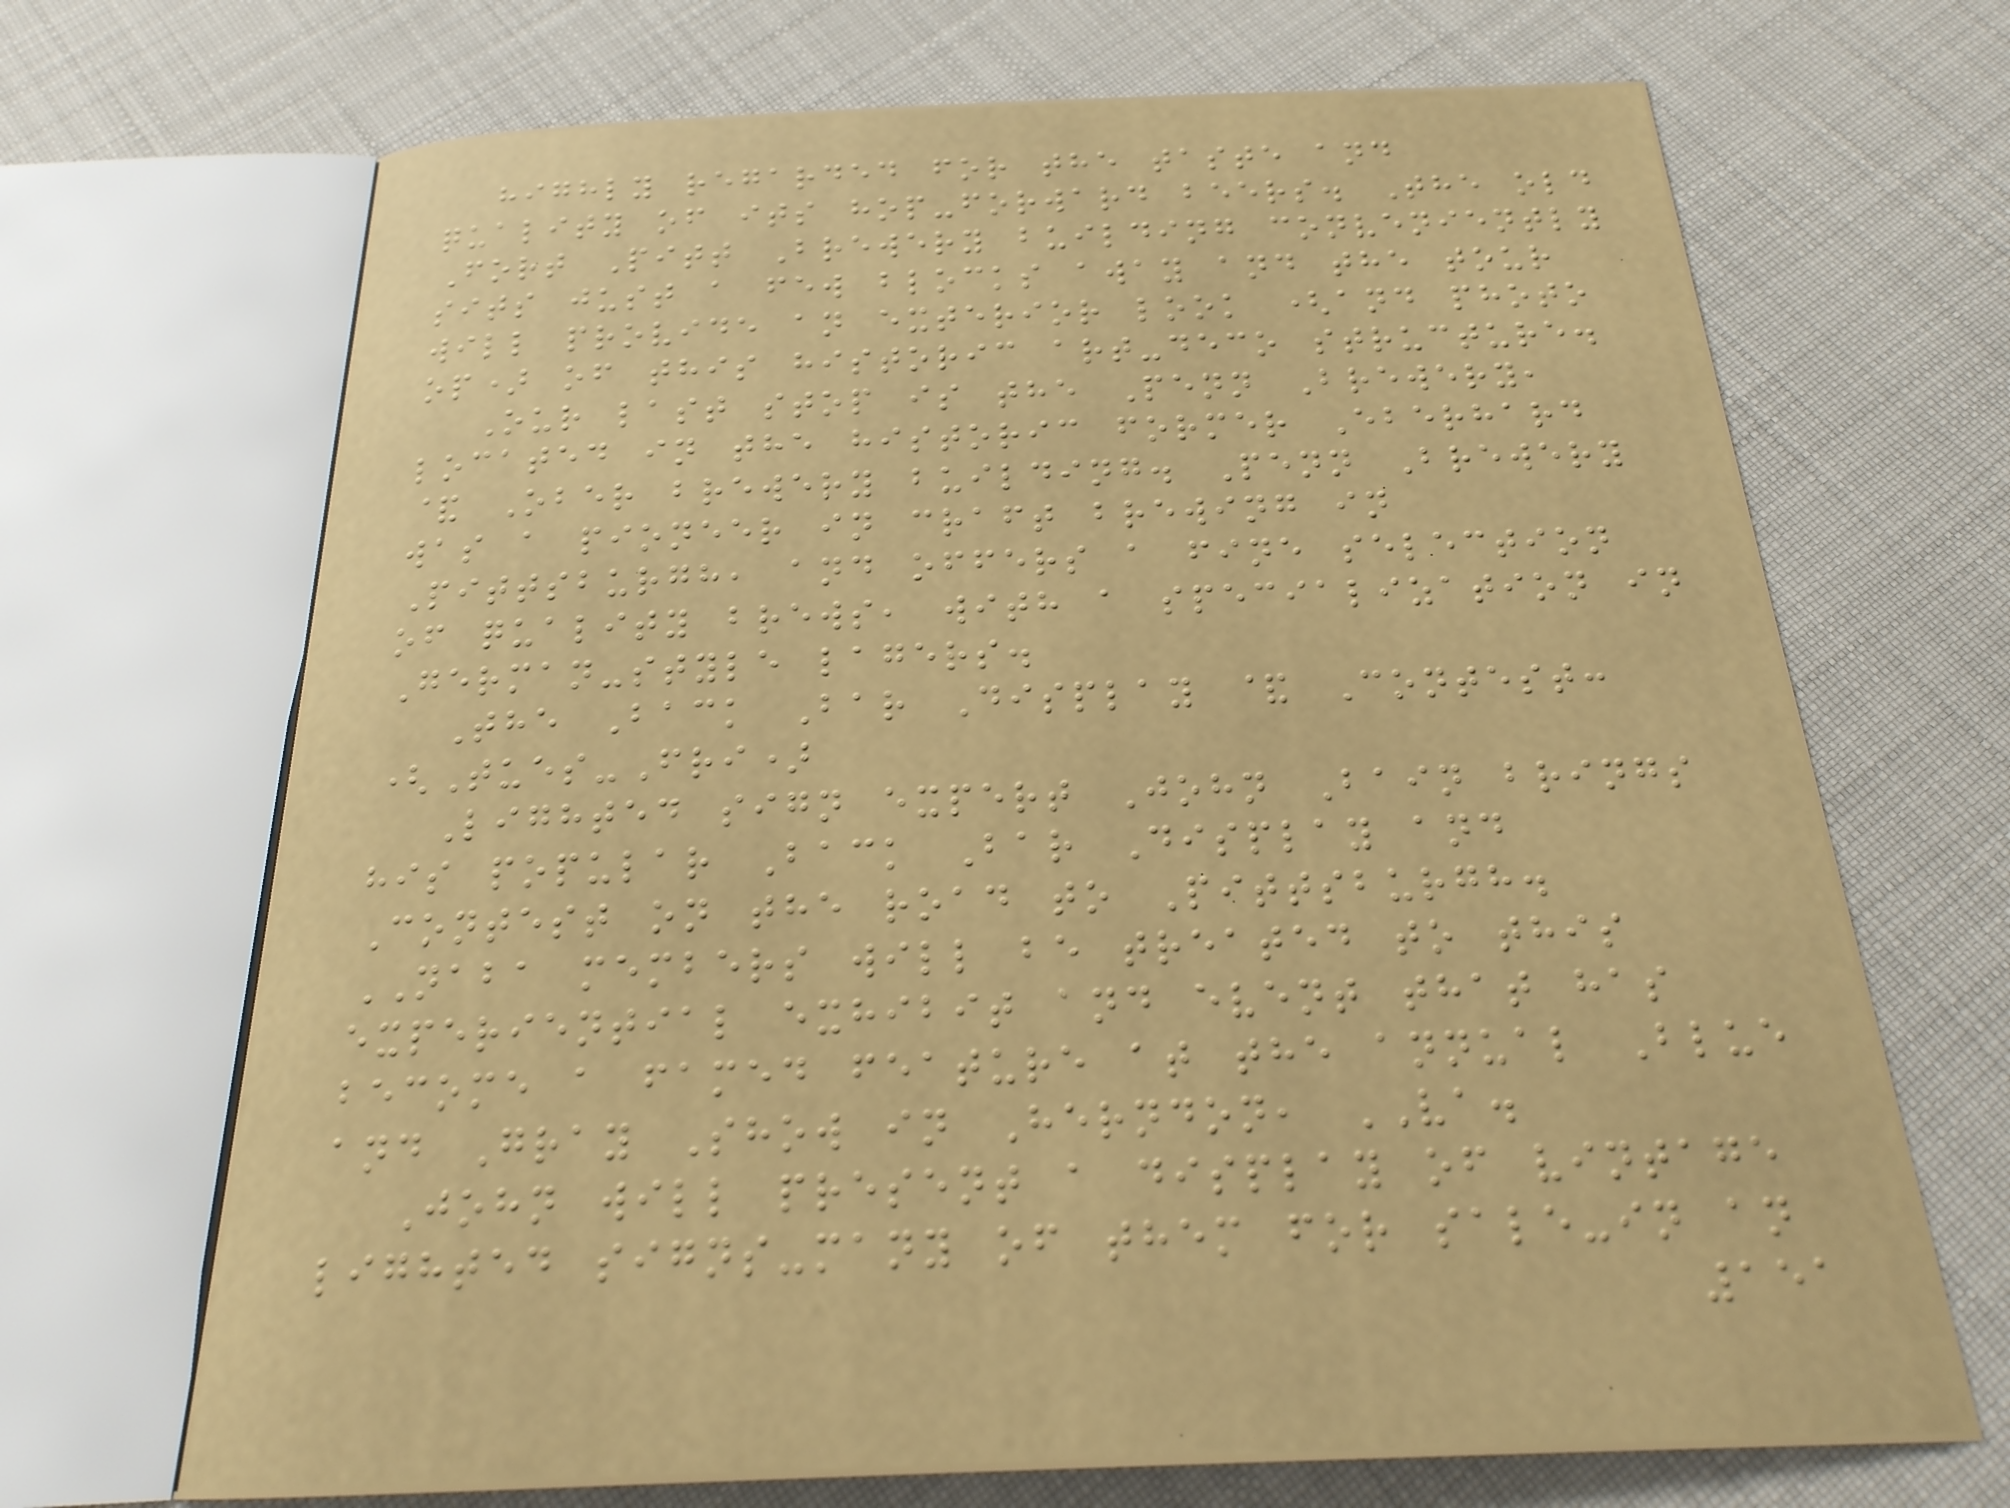highly regarded for the taste and
quality of its hop-forward beers. The old
Fort Pitt Brewery building conveniently
sits just a few blocks away and the tour
will provide an exterior look (and photo
op) of this historic art-deco structure.
Our last stop is the Penn Brewery,
located in the historic former Eberhard
& Ober brewery building. Penn Brewery
was a pioneer in craft brewing in
Pittsburgh, and offers a fine selection
of quality brews, with a specialization in
German-style lagers.
The Back Bar Display & Contest:
(Tues-Fri)
Lighted sign expert John Bain brings
his popular Back Bar Display and
Contest on the road to Pittsburgh.
NABA members will be treated to this
experiential exhibit and event that has
become a famed feature at the annual Blue
and Gray Show in Herndon, VA.
John will present a display of vintage
lighted signs-many of them for sale-in an
151
